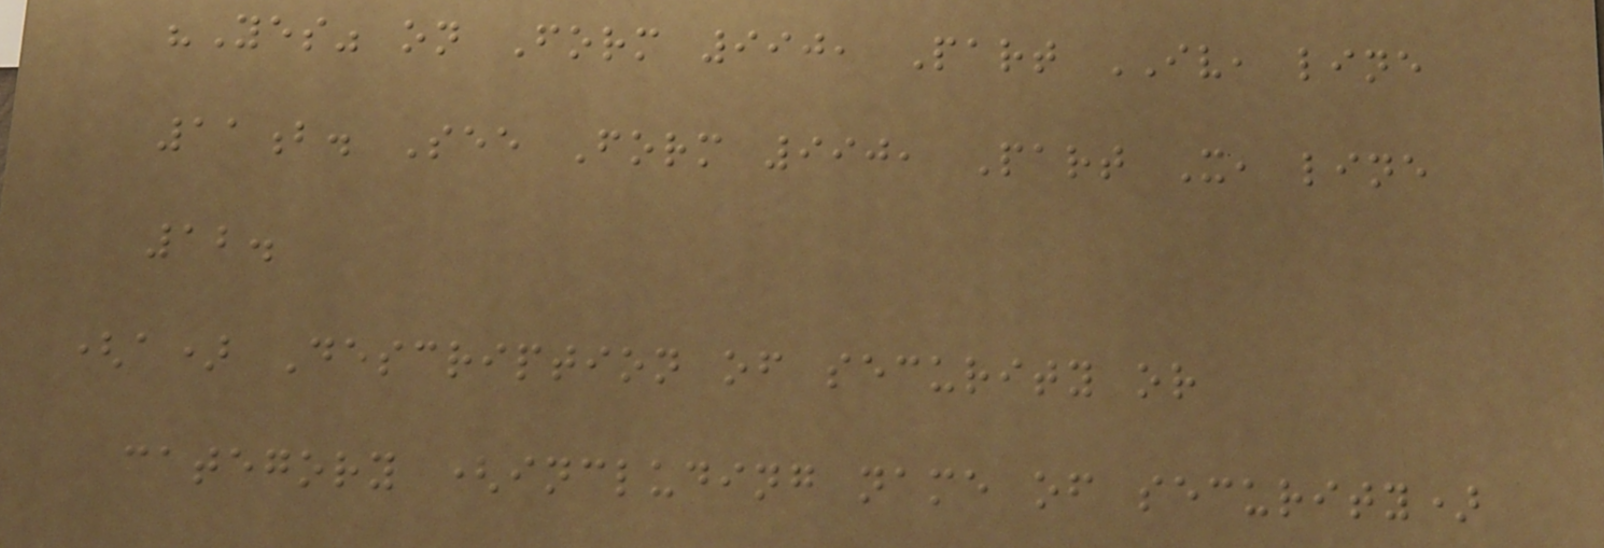"Yes" on Form 990, Part IV, line
11b. See Form 990, Part X, line
12.
(a) Description of security or
category (including name of security)
